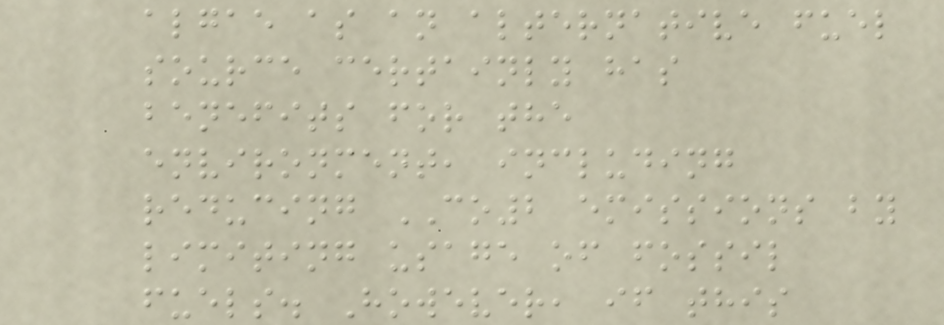algae as an alternative fuel
source certainly has
benefits for the
environment, including
reducing CO2 emissions by
limiting usage of fossil
fuels. However, if this
